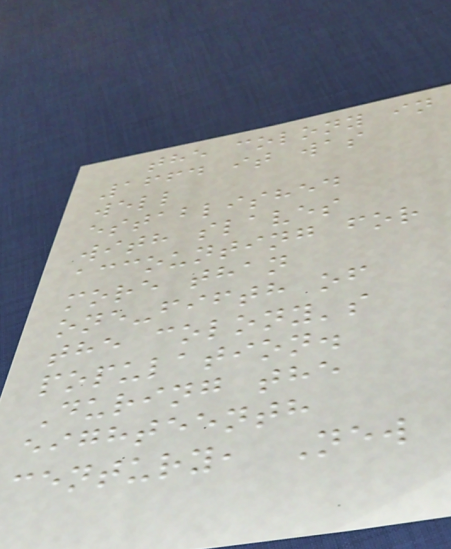the colony in
1664 it was
well
established
with slaves
accounting for
more than
one-fifth of
the colony's
population.
During the
eighteenth
century, New
